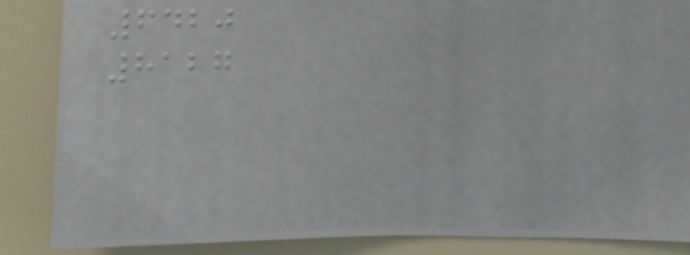6420
8127
